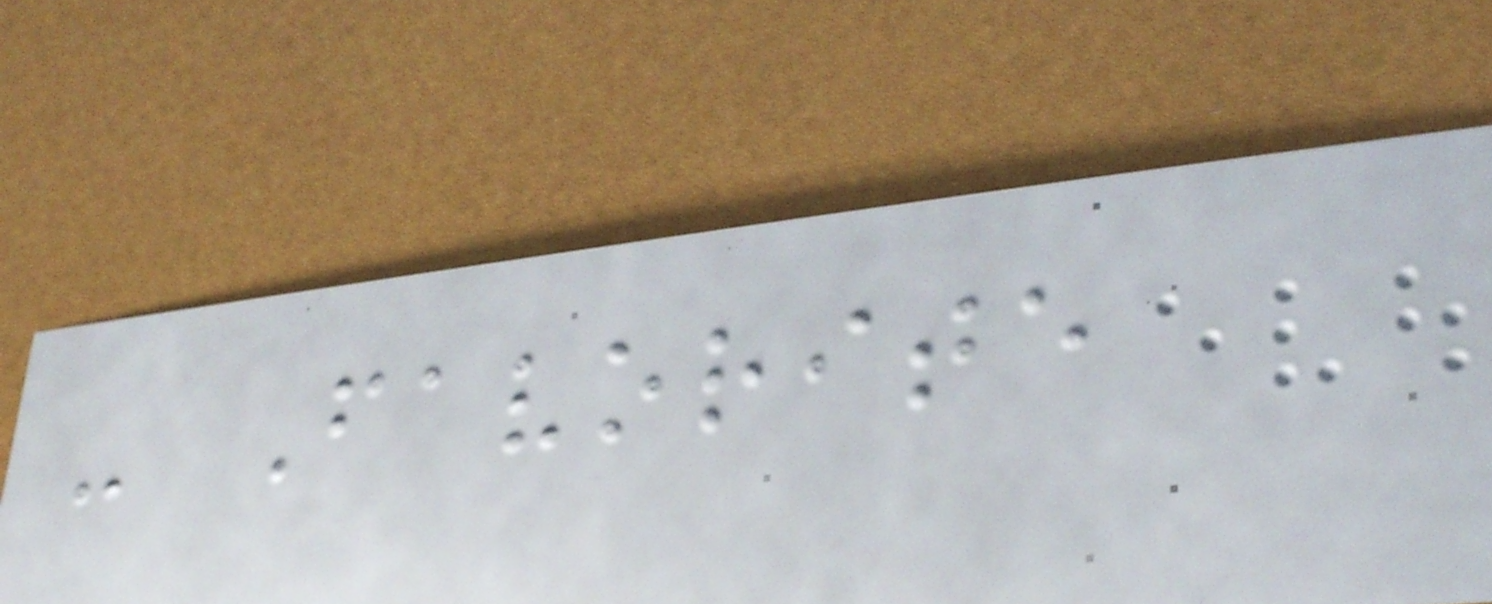- Favorite
